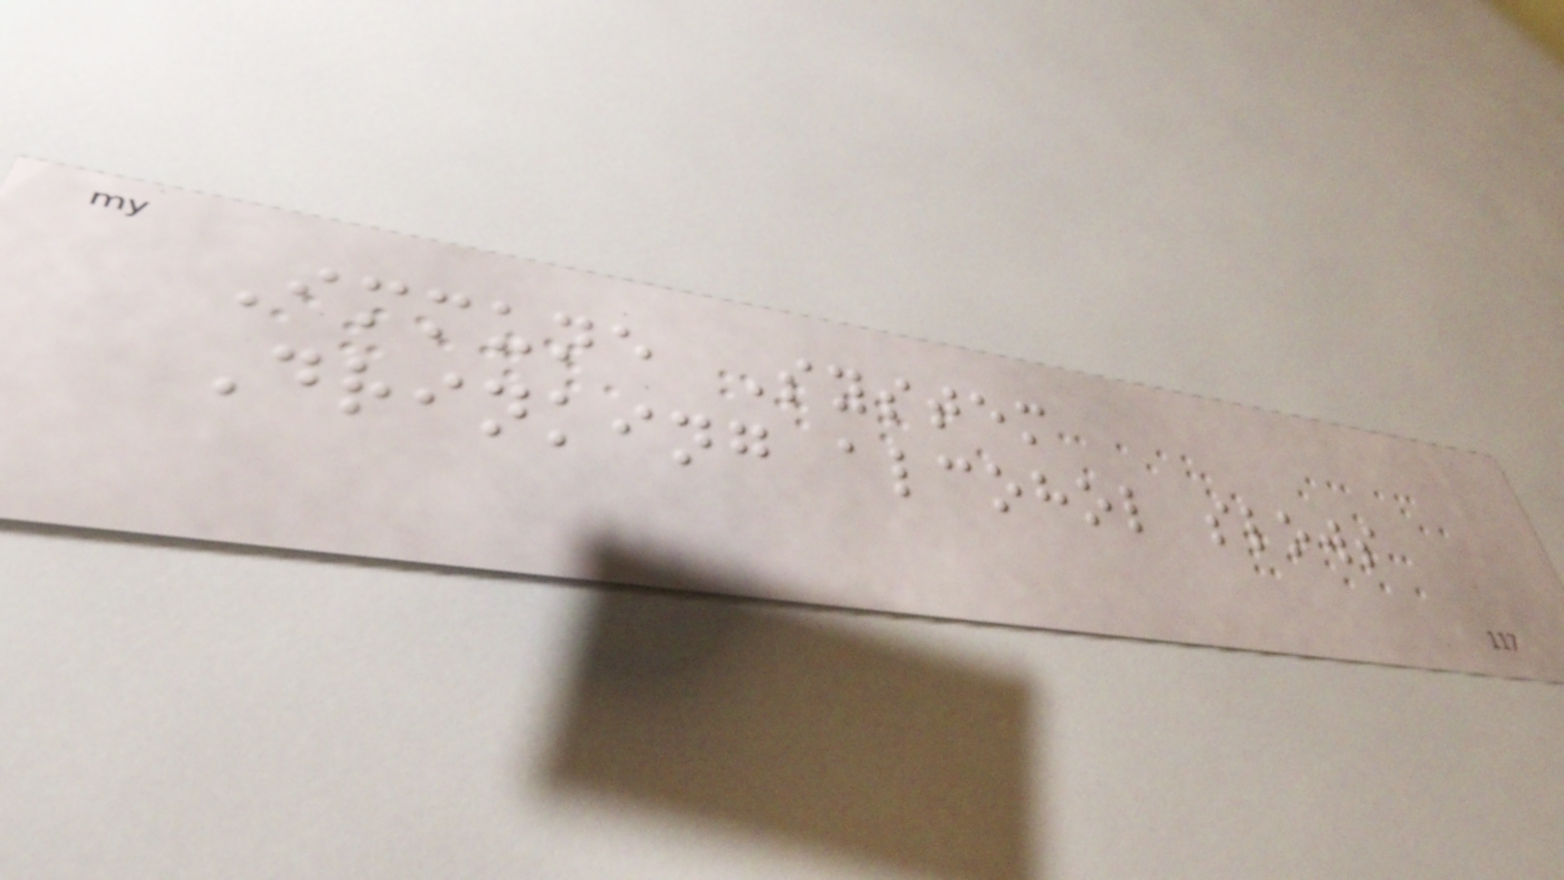Immune System
Drinking alcohol slows
